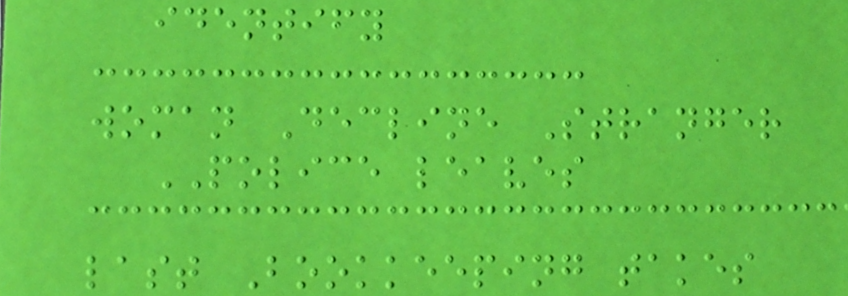identify
woman Decline Stranger
POLICE leaves
last Bookkeeping takes
